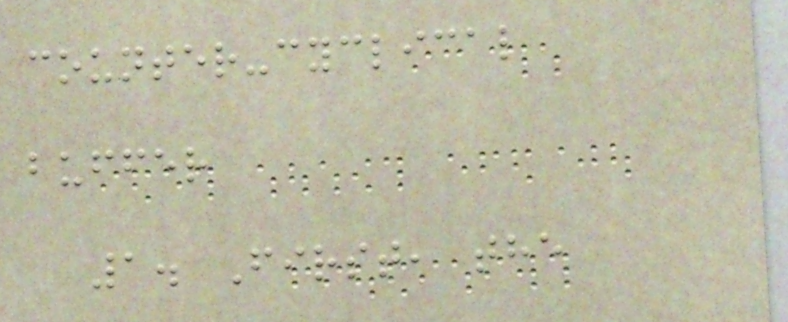counter-cyclical
buffer
1. First, the
